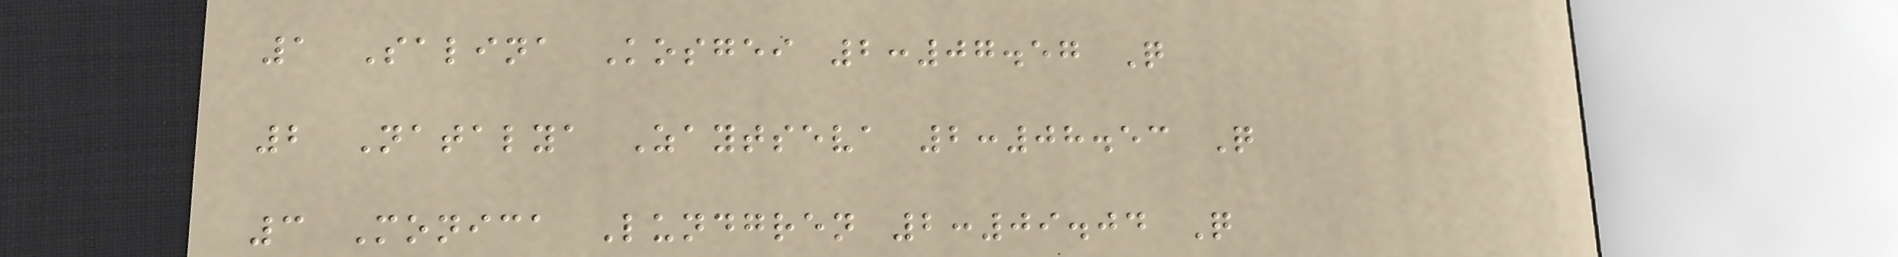1 Salina Kosgei 2:07.57 Q
2 Natalya Zaytseva 2:08.53 Q
3 Monica Lundgren 2:09.04 Q
